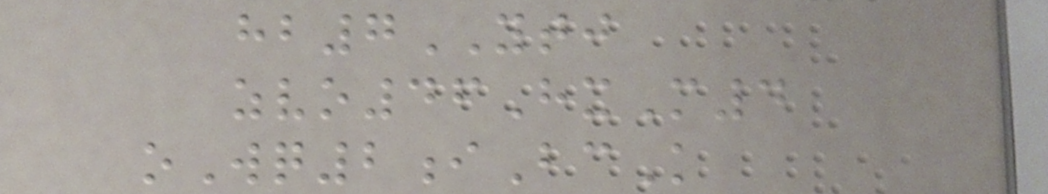hb7YTJ
zvo46HxM4
oWq2iBcK
